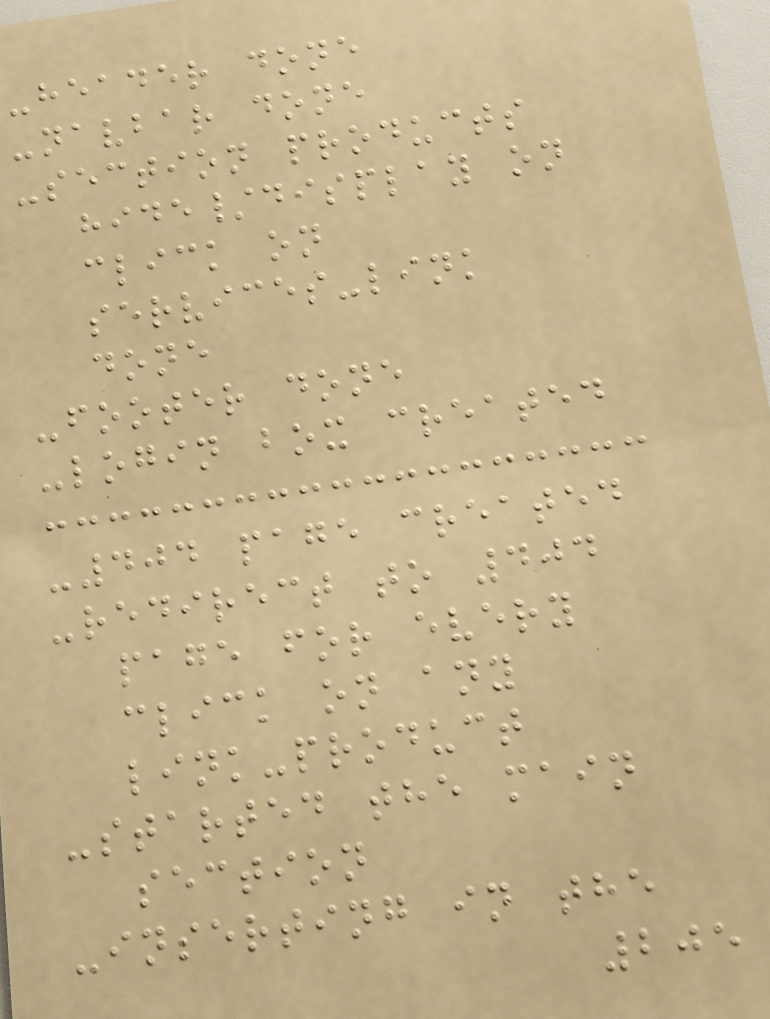-header done
-navbar done
-section products
hide/display on
click on
services-link
done
-footer done
-login box created
-404 page created
-redirect to 404
page for every
click on any
link-product
-started the main
section
-inserting in the
205
